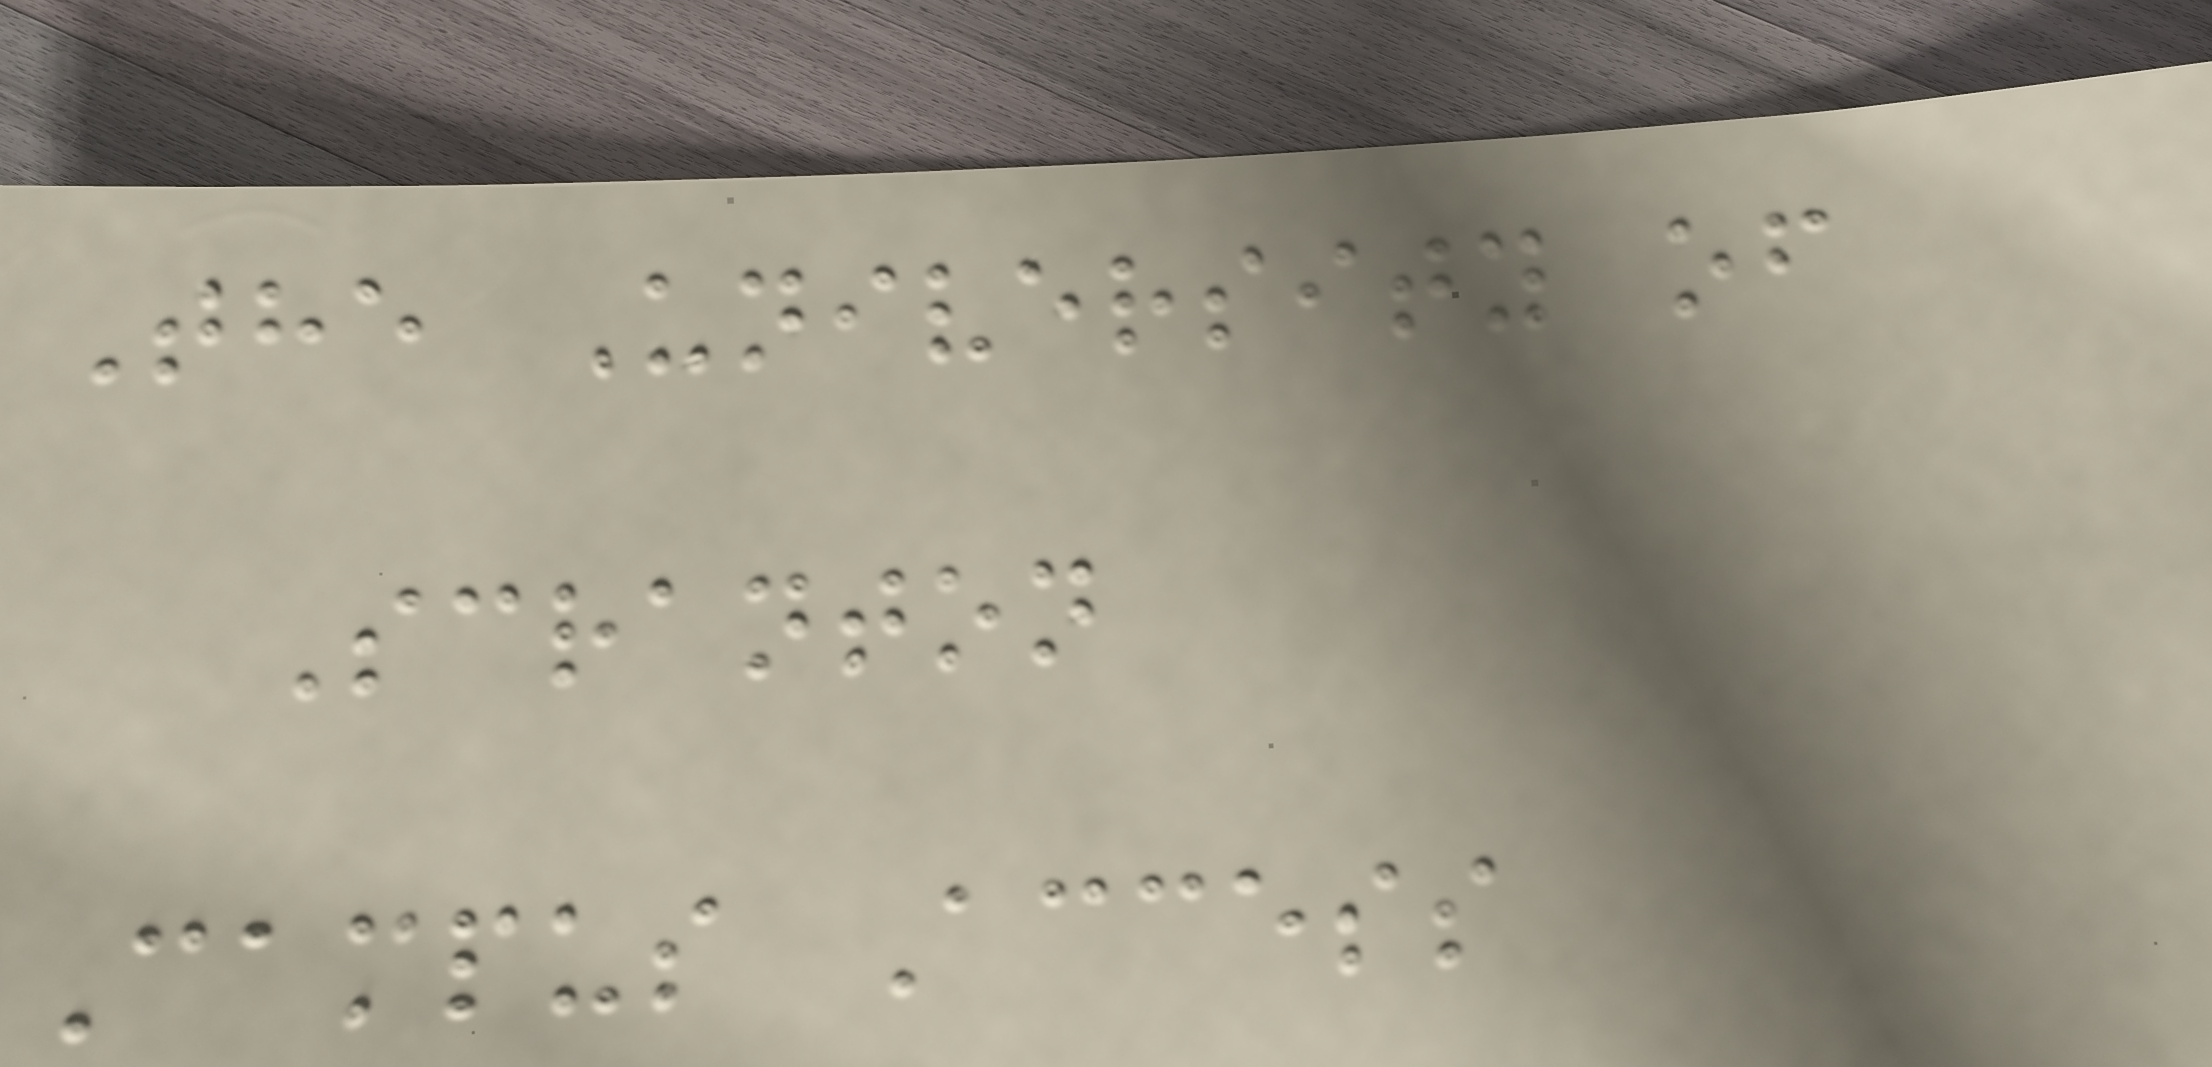The University of
Scranton
Campus Access
